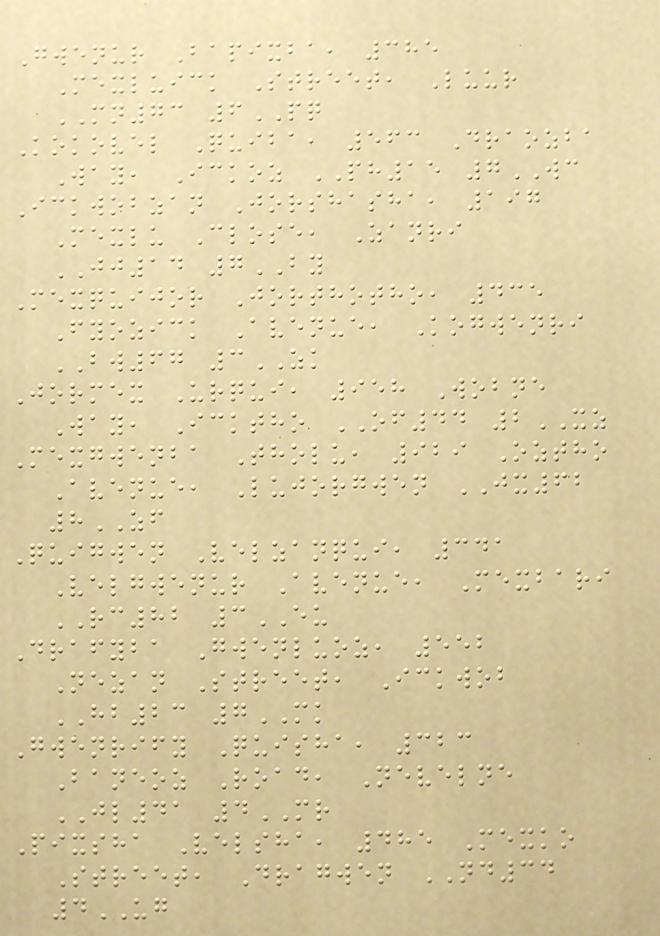Gwenur Bapixba, 385
Mexluick Street, Luur
MN73 6PQ
Kokovel Quiba, 563 Draozba
Way, Ickoz PH15 7WC
Ickwobzan Jorshasha, 197
Mexlu Close, Zanri
JJ14 7BY
Mexquijor Jorthotho, 435
Fyozick Avenue, Kogwenri
BW67 3ZK
Jormex Urqui, 958 Wobne
Way, Icktho OF44 2XZ
Mexgwenba Tholu, 929 Oztho
Avenue, Lujorgwen JX62
8ZF
Quigwen Velzanqui, 341
Velgwenur Avenue, Mexbari
RC82 3EU
Drafyba Gwenluoz, 552
Nezan Street, Ickwob
HB23 7MK
Gwenrify Quisha, 323
Baneoz Road, Nevelne
JL41 4MR
Pixsha Velsha, 485 Mexko
Street, Dragwen ND34
4UG
